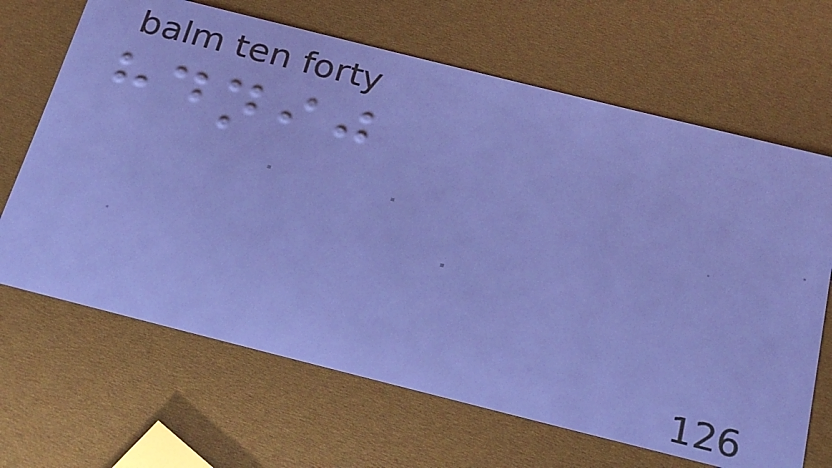hdnij
